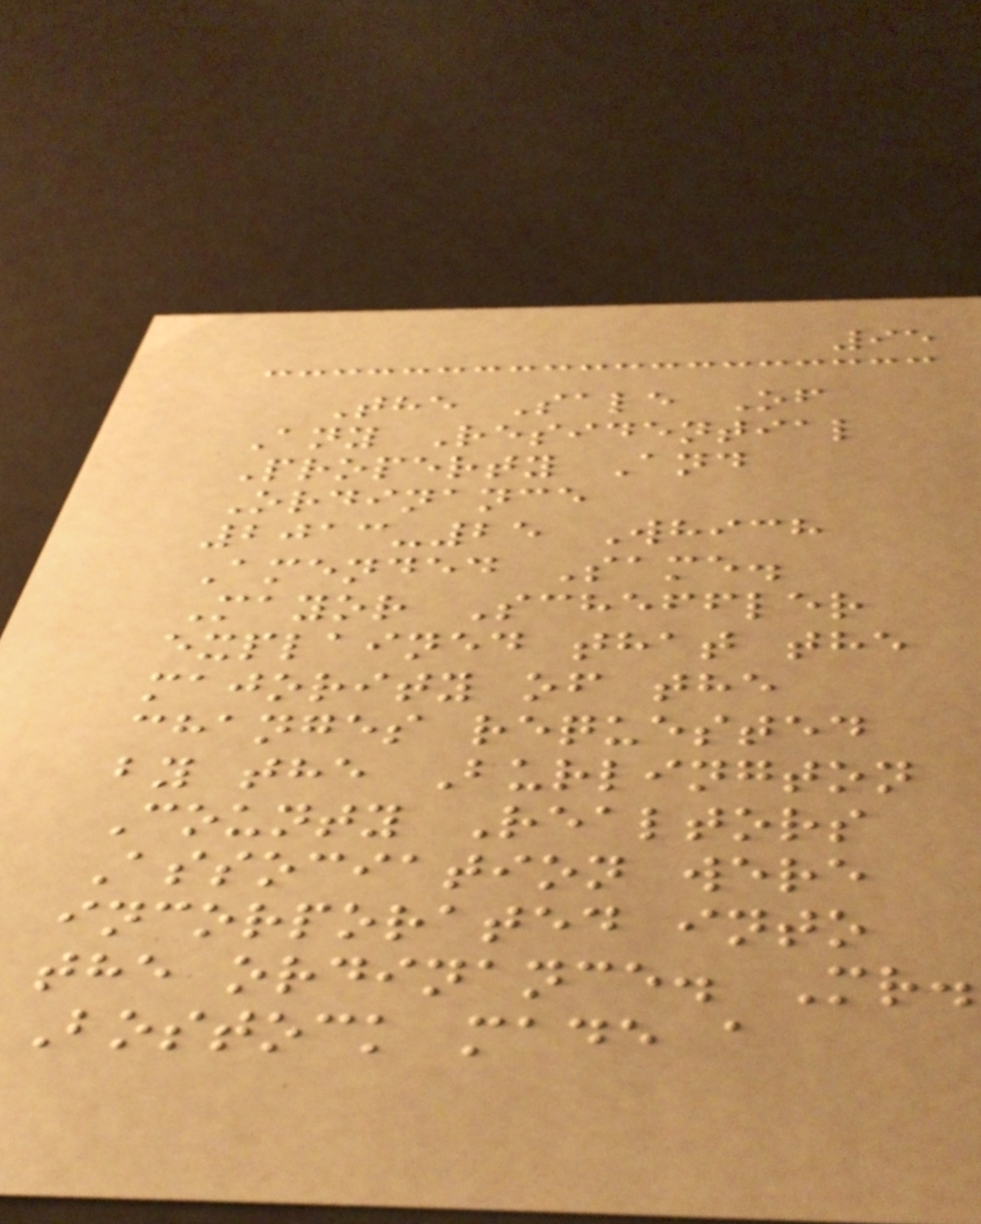95
The Sale Of
Any Residential
Property And
Ordinance
2013-25 Which
Amended Same.
Mayor Scheffler
explained that the
majority of the
changes requested
by the Burlington
County Realtors
Association were
incorporated into
the ordinance. Mr.
Bostock made a
